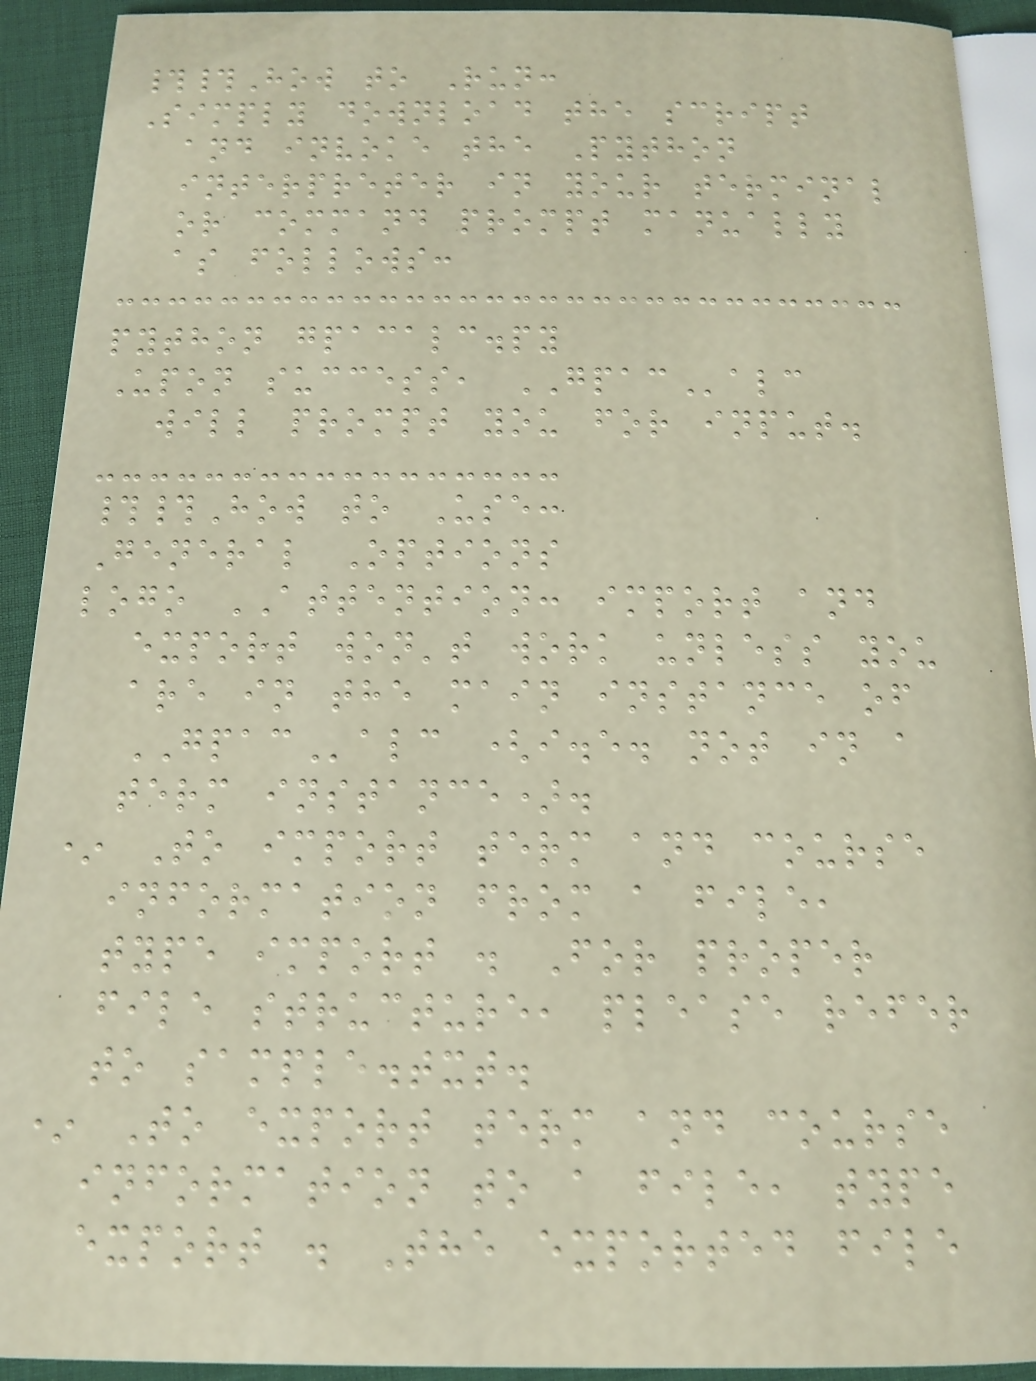##How to Run:
Simply download the script
and invoke the Python
interpreter in your terminal
or command prompt manually
as follows:
python gpacalc.py
Upon success, GPACalc
will prompt you for input.
##How to Use:
General Options
logo ATTENTION: import and
export won't work unless you
are in the main instance of
GPACalc (i.e. not in a
term instance).
* To import term and course
information from a file,
type import . For proper
file structure, please refer
to sample.txt.
* To export term and course
information to a file, type
export . The exported file
